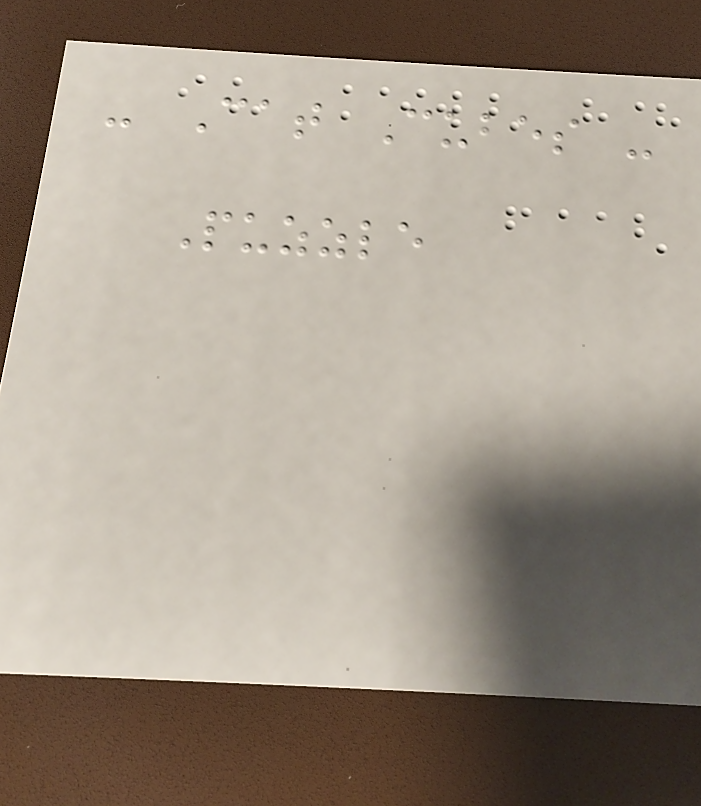- Cat Cubes -
Puzzle
